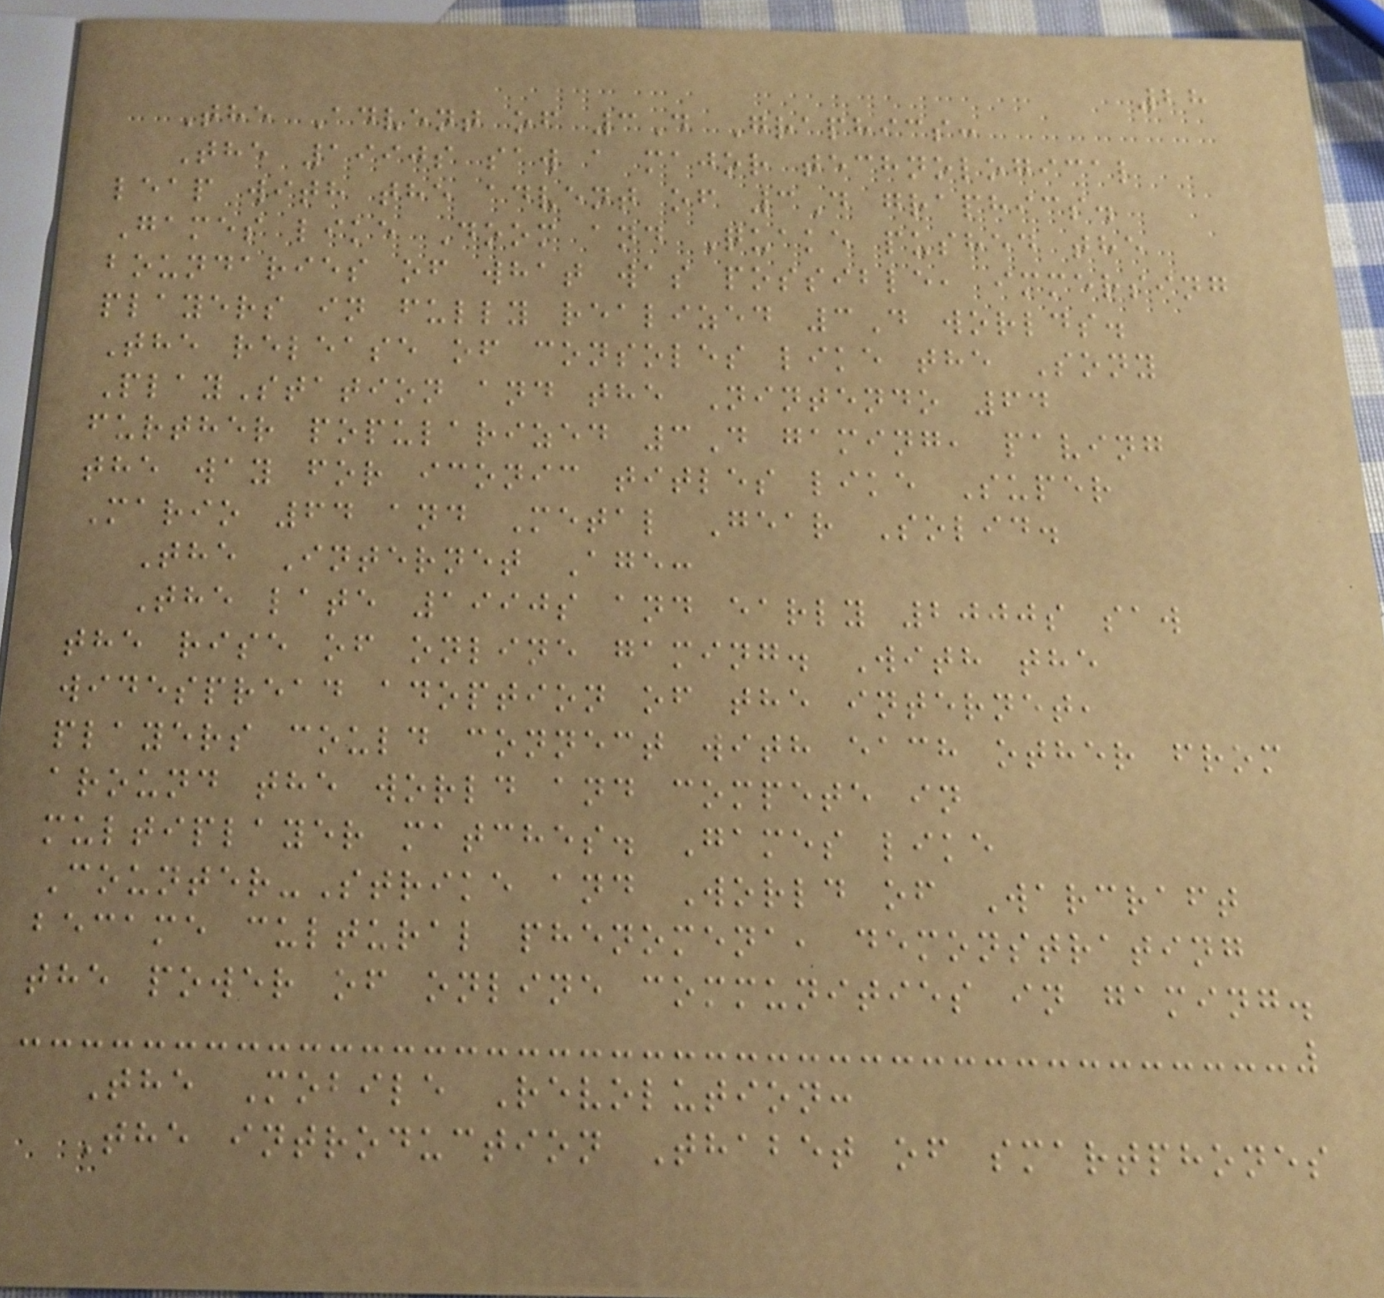28
The Advent of 3D Graphics:
The 1990s saw a major technological
leap with the advent of 3D graphics.
Games like Doom and Quake pushed the
boundaries of what was possible, immersing
players in fully realized 3D worlds.
The release of consoles like the Sony
PlayStation and the Nintendo 64
further popularized 3D gaming, paving
the way for iconic titles like Super
Mario 64 and Metal Gear Solid.
The Internet Age:
The late 1990s and early 2000s saw
the rise of online gaming. With the
widespread adoption of the internet,
players could connect with each other from
around the world and compete in
multiplayer matches. Games like
Counter-Strike and World of Warcraft
became cultural phenomena, demonstrating
the power of online communities in gaming.
The Mobile Revolution:
The introduction Thabet of smartphones
